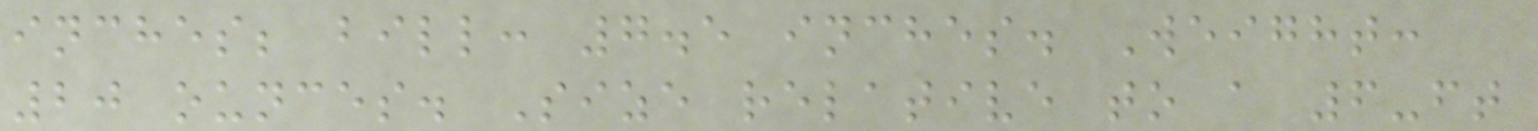inches; bill: 7.5 inches. Weight:
20 ounces. Size relative to a 6-ft
